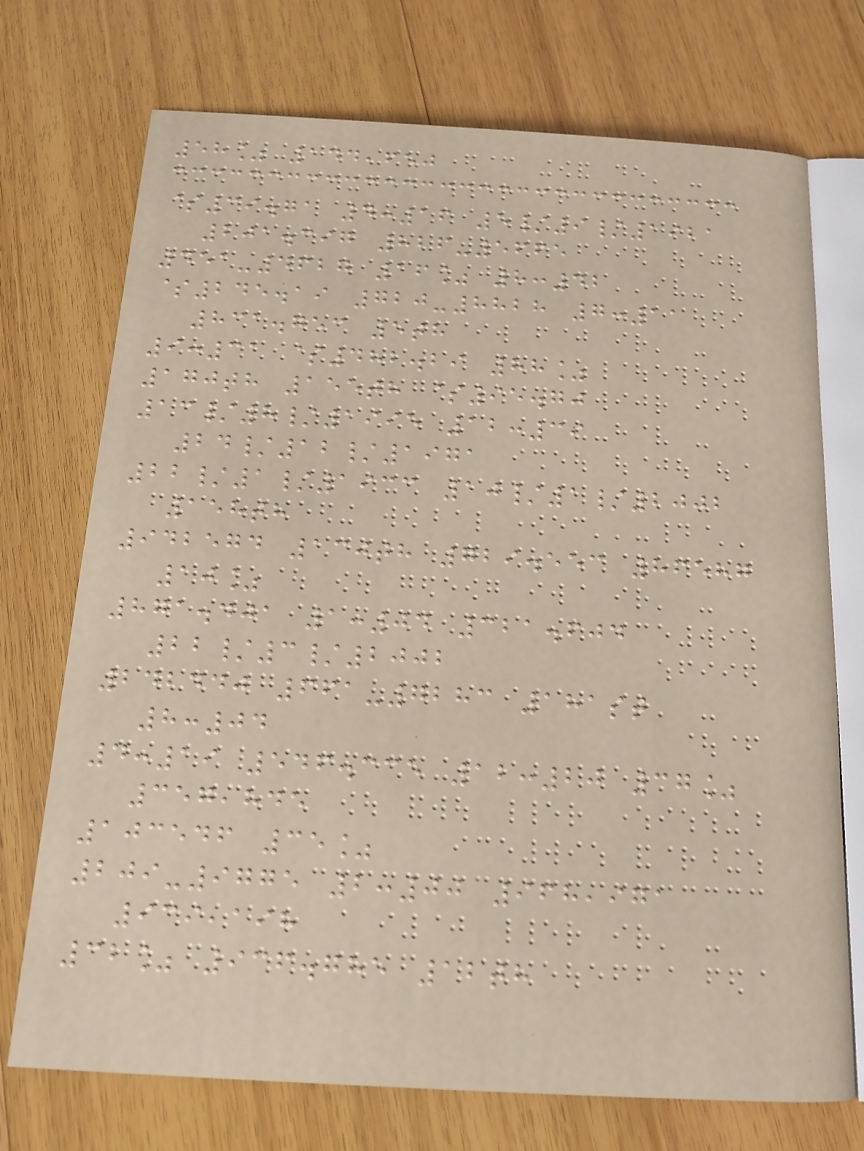58% 144,650
$39.71 4:16 5/9/1921
201.397 826-5665
451-4627 16% 8:42
$245.19 720-8828 7:11
831.753 5th
9:31 $482.29 88%
170th 155th $95.70
13/8/1995 12:39
24/12/1971
22/1/1933 10/1/2002
158th
942574 130th 729.553 86587
10%
871.401 1:04 321.604
22/3/2002
242440 661-7283 181st
8:04
4:19 546.335 12:20 37%
357,845
103546 35%
209-9775 2:00 968,971
939,198
32% 936.785 12th
